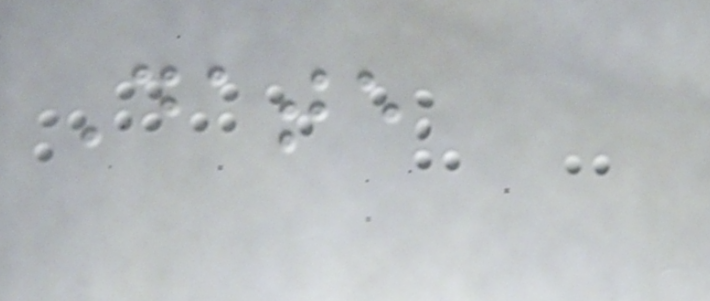Date
